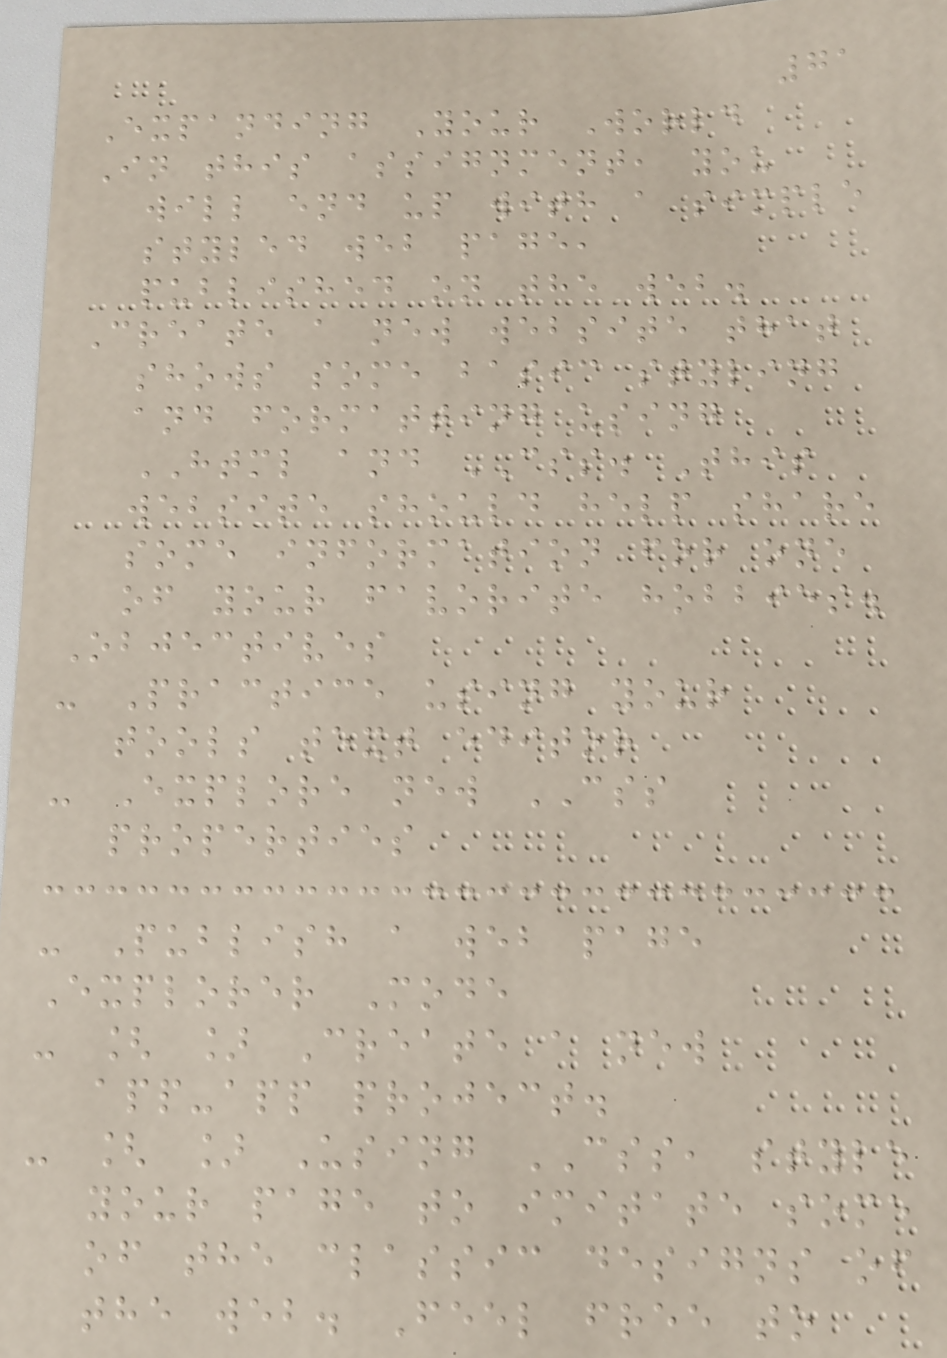71
Expanding Your World
In this assignment, you
will end up with a simple
styled web page,
published on the web.
Create a new website that
shows some basic styling
and formatting using
HTML and CSS. This
website should help share
some information for one
of your favorite hobbies.
Objectives
- Practice using your
tools text editor
- Explore new CSS
properties
- Publish a web page
Explorer Mode
- [ ] Create a new
app-app project.
- [ ] Using CSS, style
your page to imitate some
of the classic designs of
the web. Feel free to
